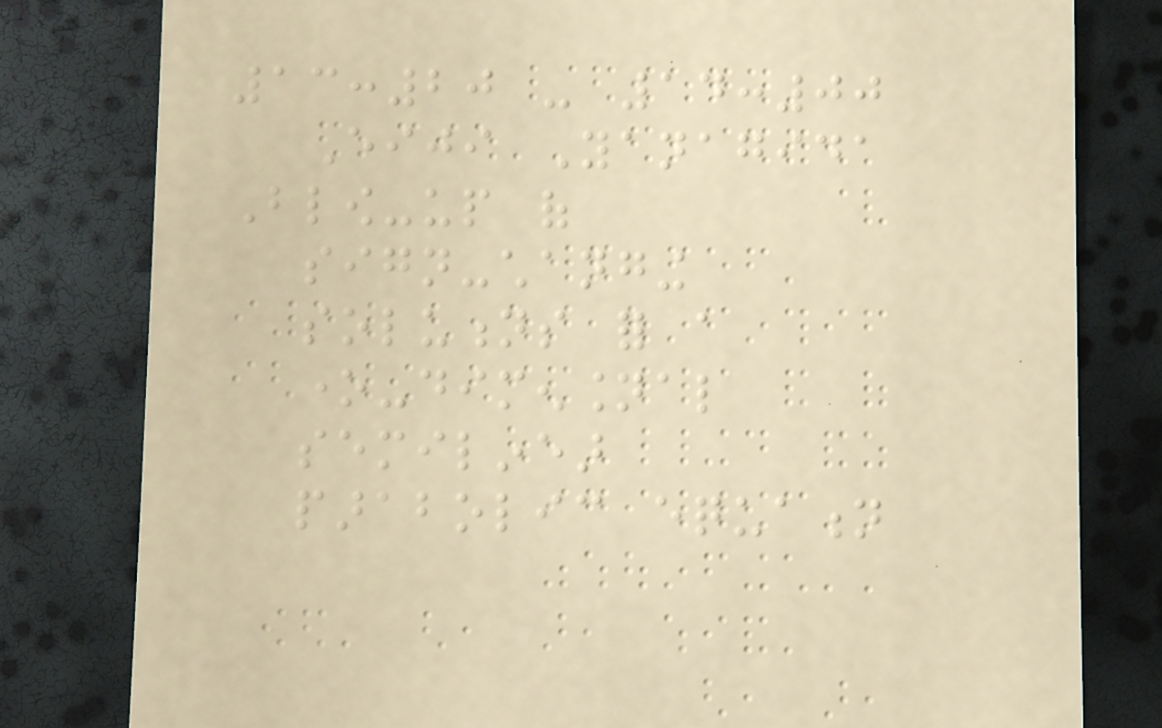13:20 - 14:00
Eiji Yanagida
Blow-up of
sign-changing
solutions for a
one-dimensional
semilinear
parabolic equation
